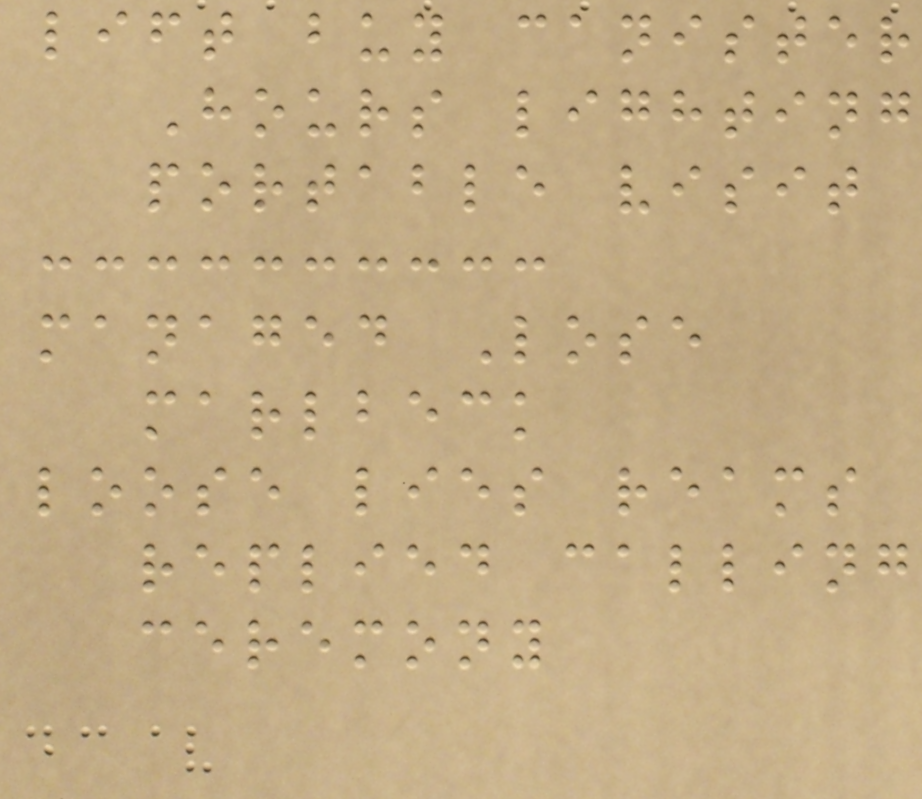lift buy canister
Hours lighting
portable visit
managed Lose
marlbeck
loose lies reams
replied calling
ceremony
